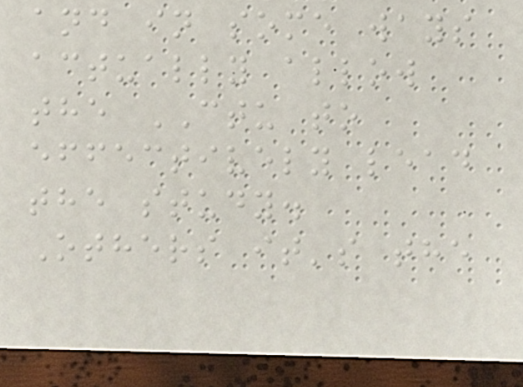and in some ways
actually allow
the CTU to
effectively lead
the study.
Others it's the
